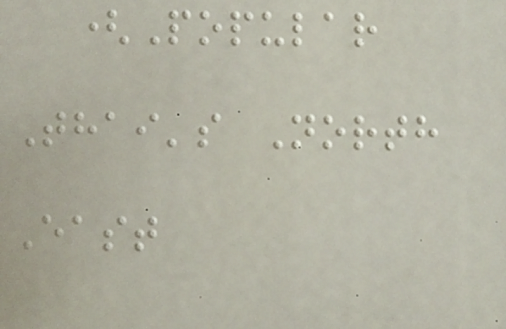(Popular
Thai's North
East
